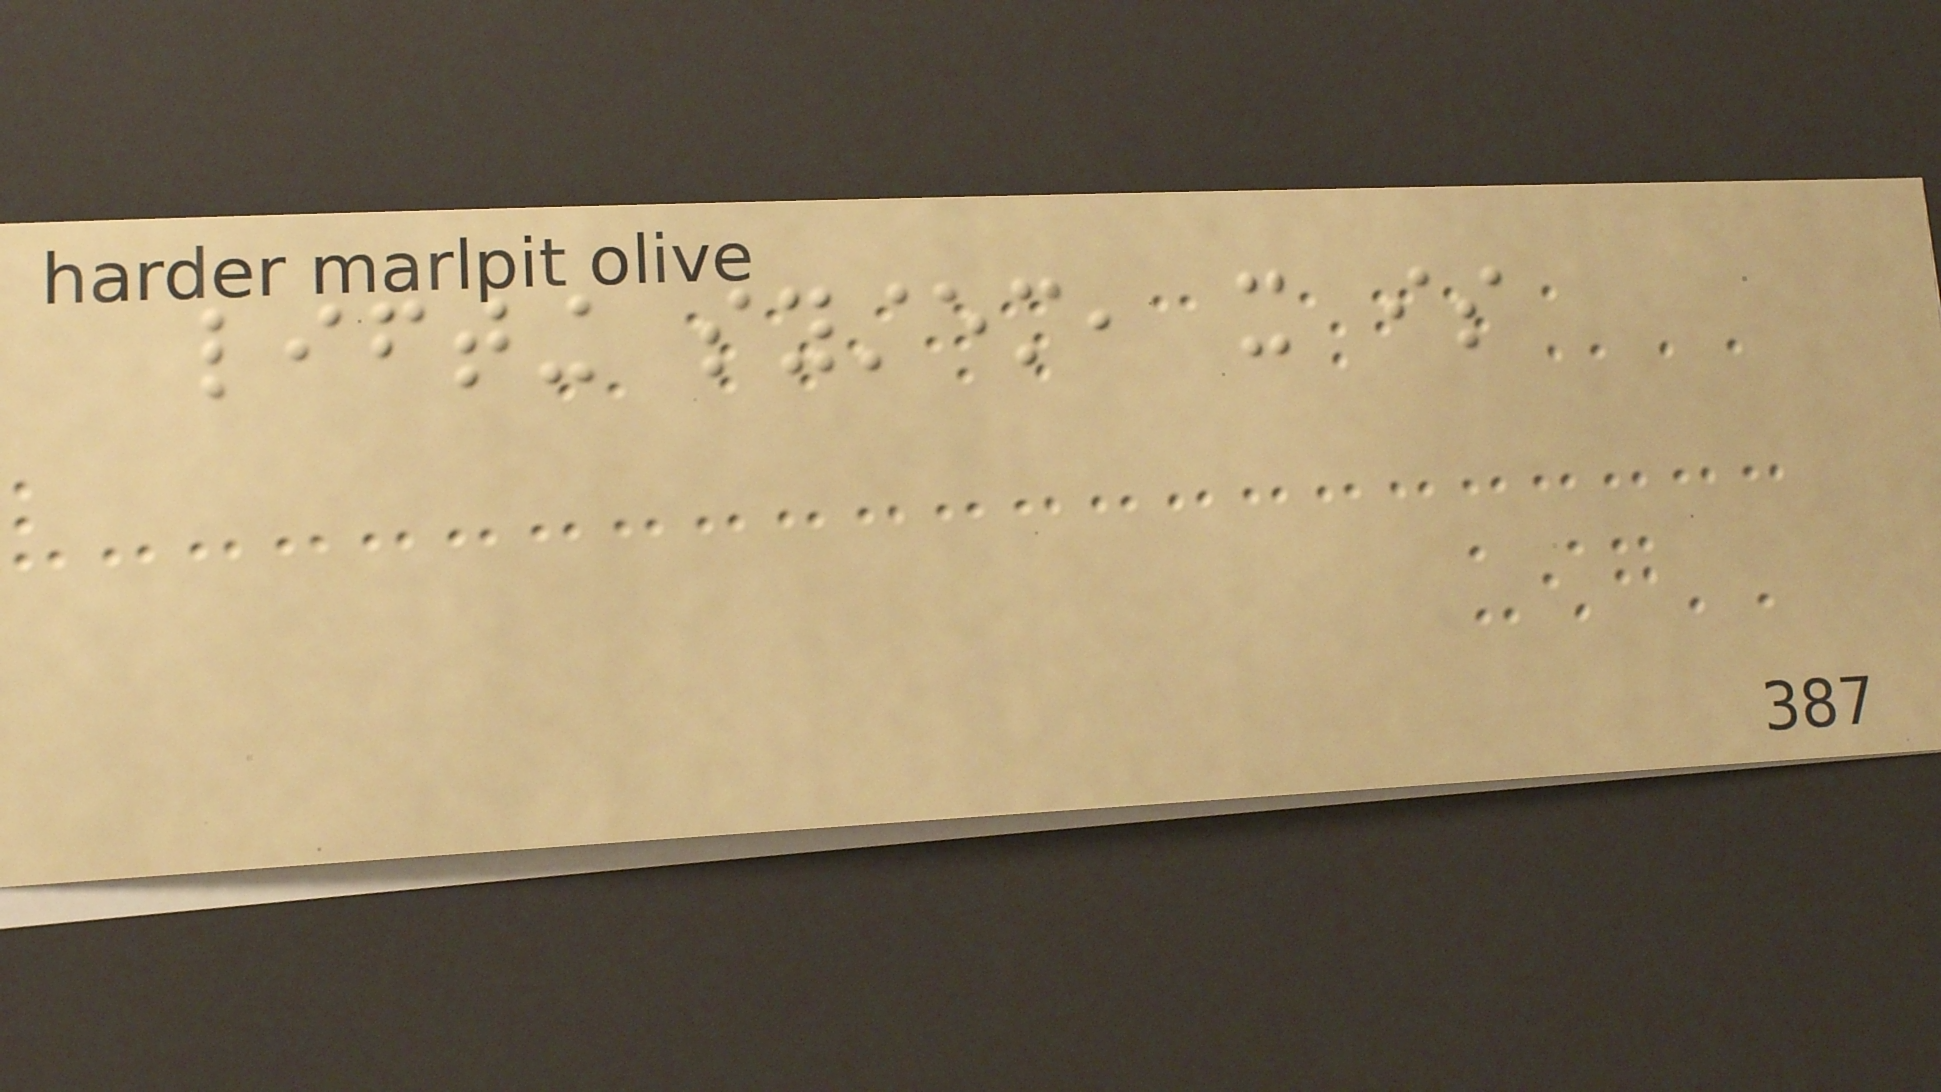lifting system, it is
